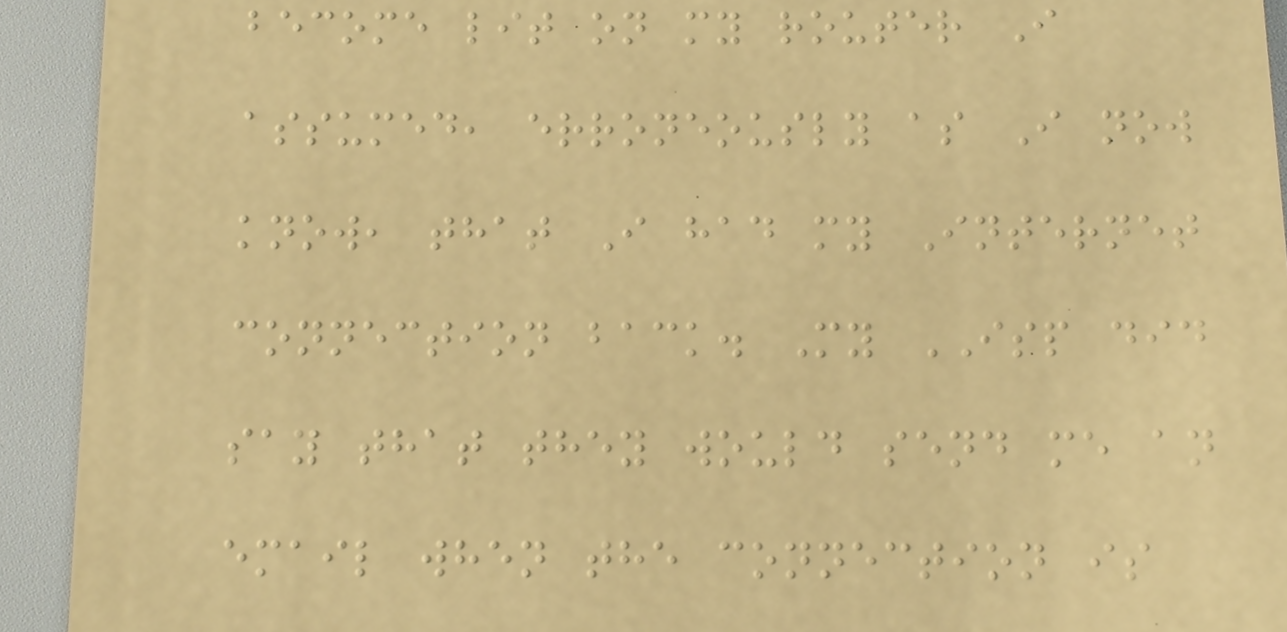become lit on my router I
assumed, erroneously as I now
know, that I had my Internet
connection back. My ISP did
say that they would send me an
email when the connection is
